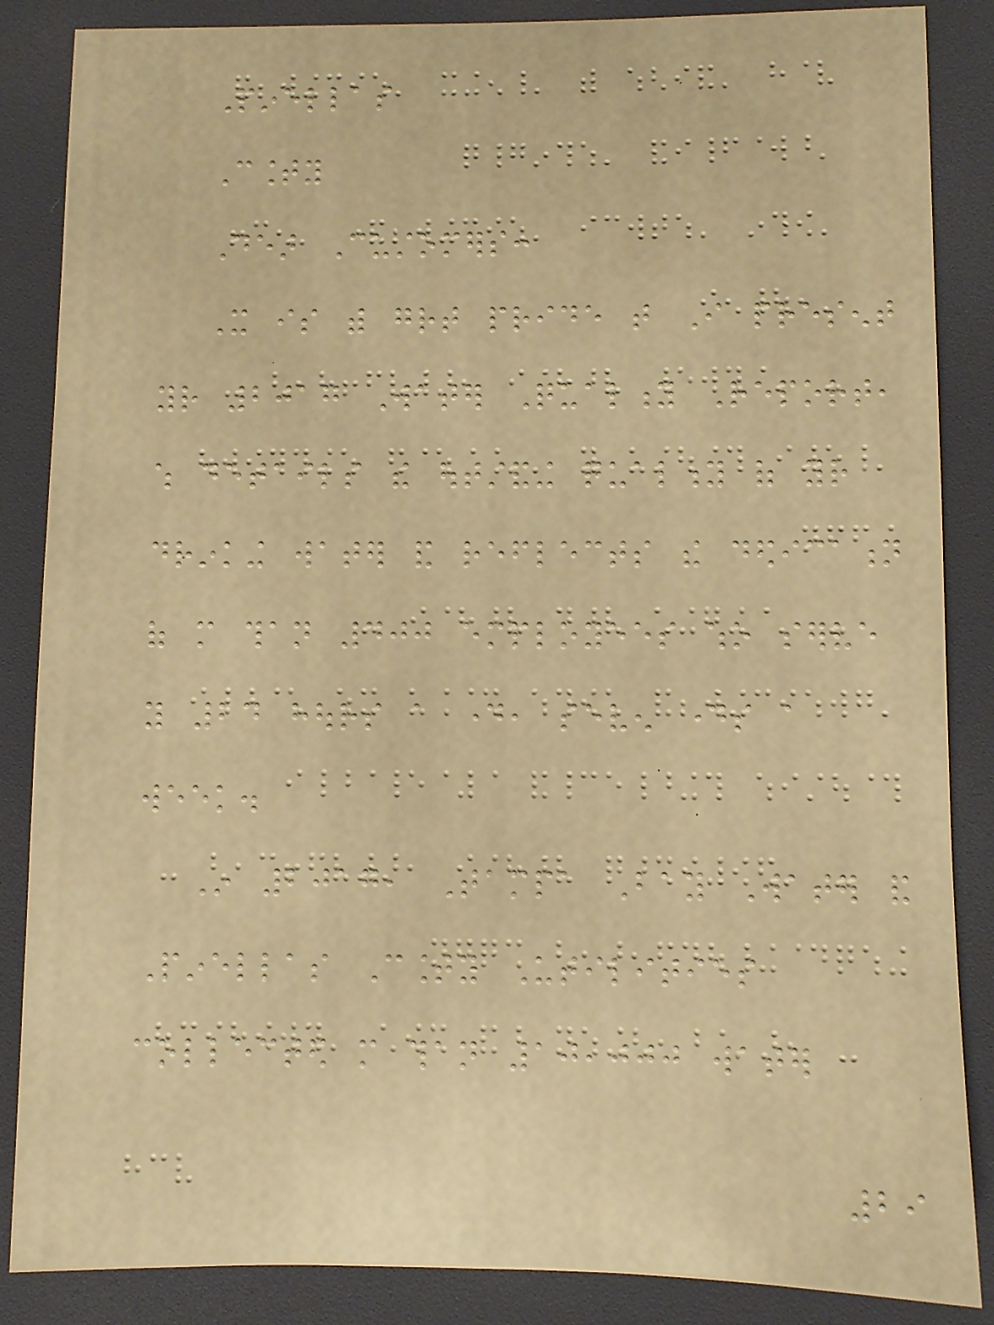Pinellas
County
Dear Customers:
It is with great pride that I present
your 2017 Water Quality Report,
which details the outstanding quality of your
drinking water and reflects the dedication
of more than 400 employees who serve
you 24 hours a day, seven days a
week.
In 2017, Tampa Bay Water and
Pinellas County Utilities
collected more than 10,000 water
29
